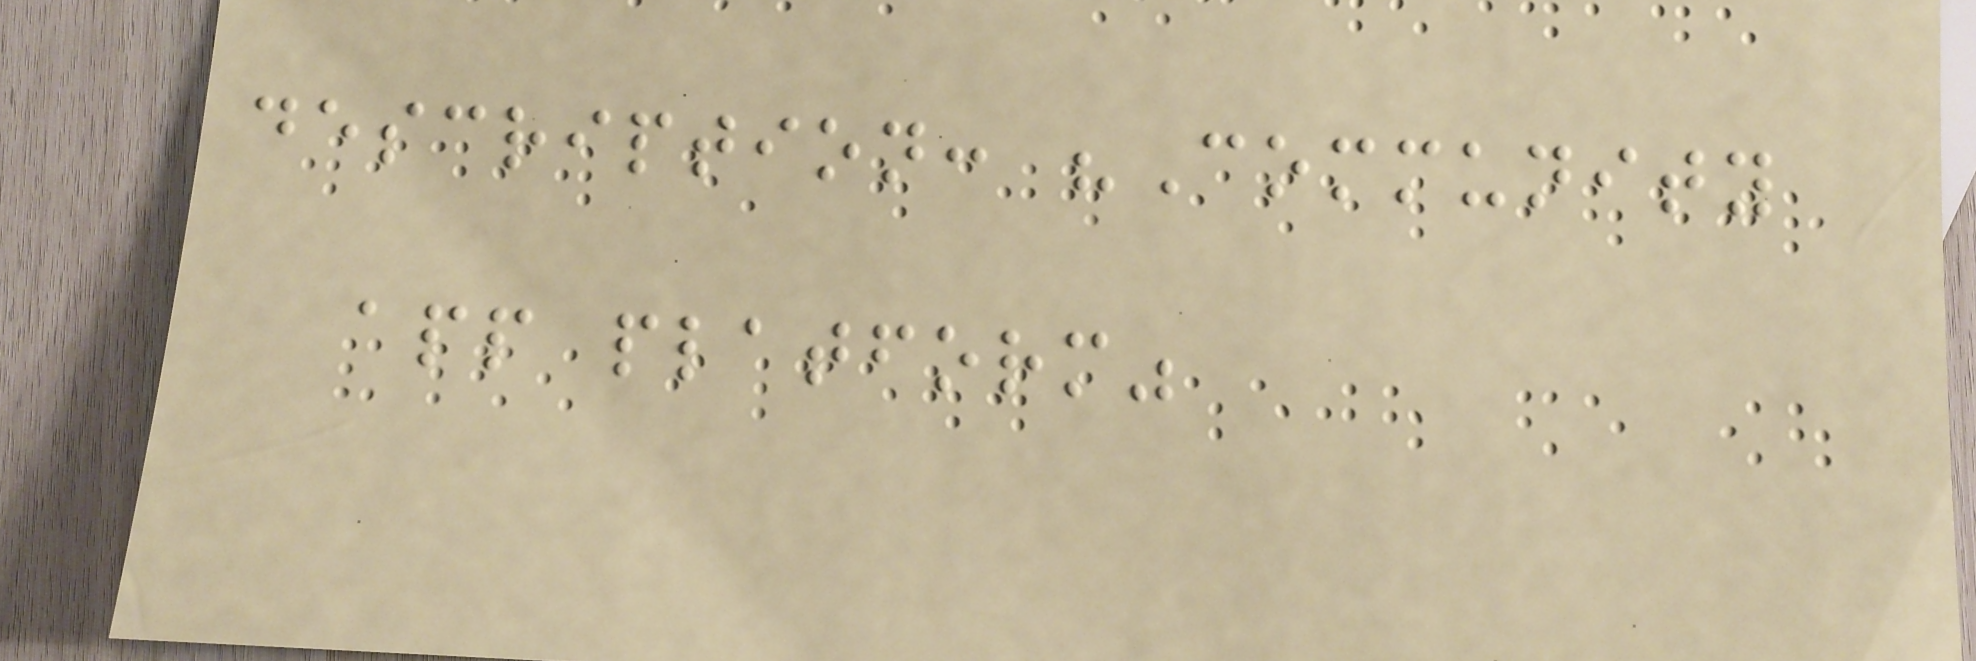description: "Community
app platform"
